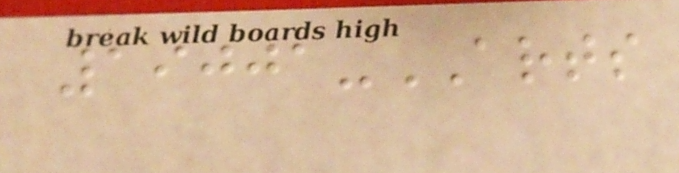19001-ARTS
